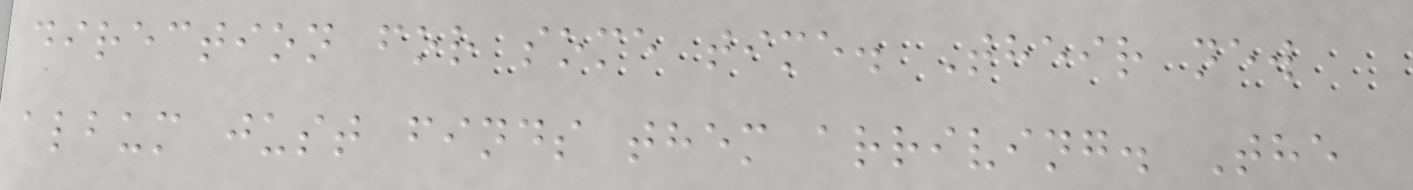direction for some time. Their new
album just finds them arriving. The
